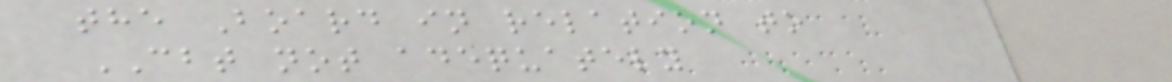the Board in relation to
CBT not adequately
